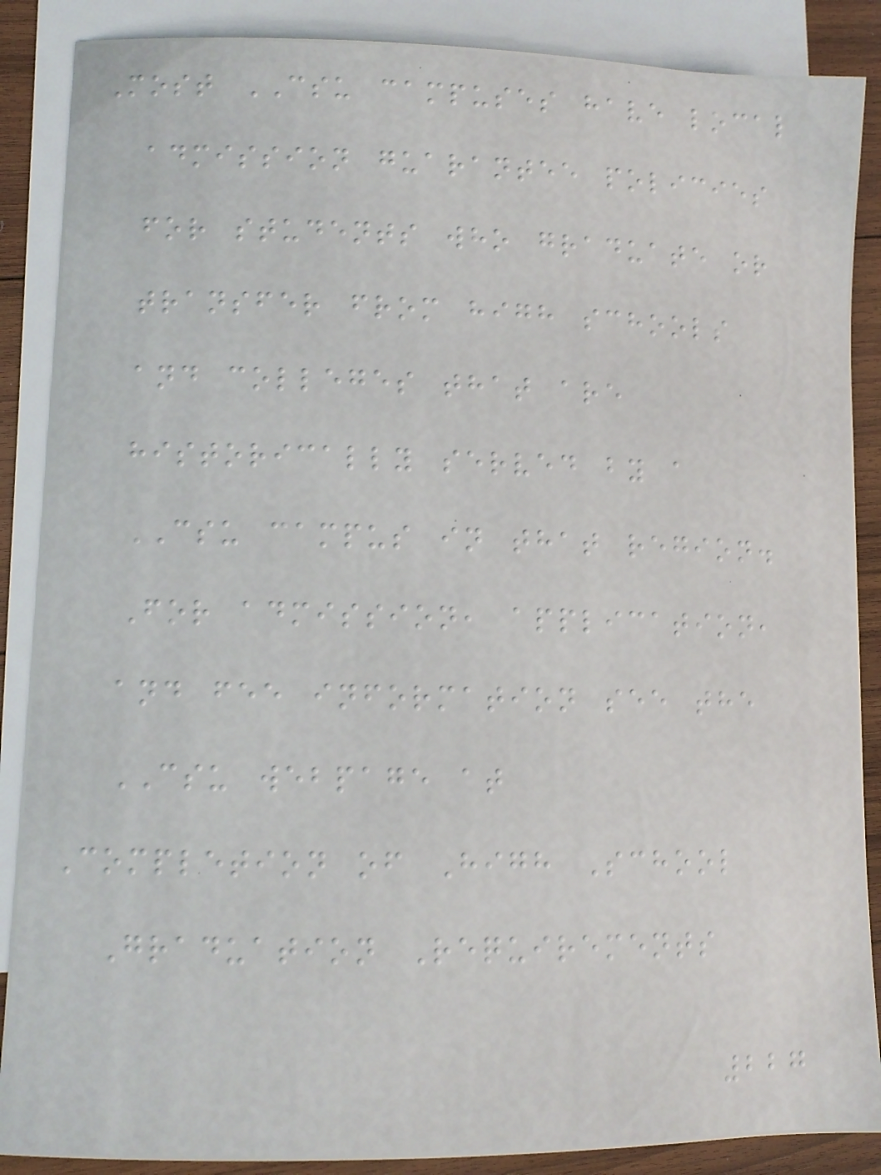Most CSU campuses have local
admission guarantee policies
for students who graduate or
transfer from high schools
and colleges that are
historically served by a
CSU campus in that region.
For admission, application,
and fee information see the
CSU webpage at
Completion of High School
Graduation Requirements
227
